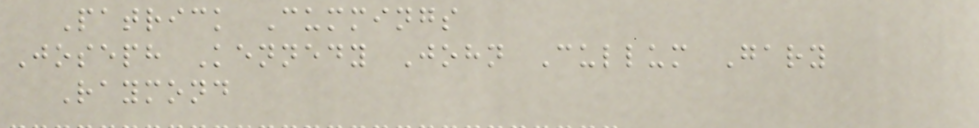Patrick Cummings
Joseph Kennedy John Cullum Gary
Raymond
